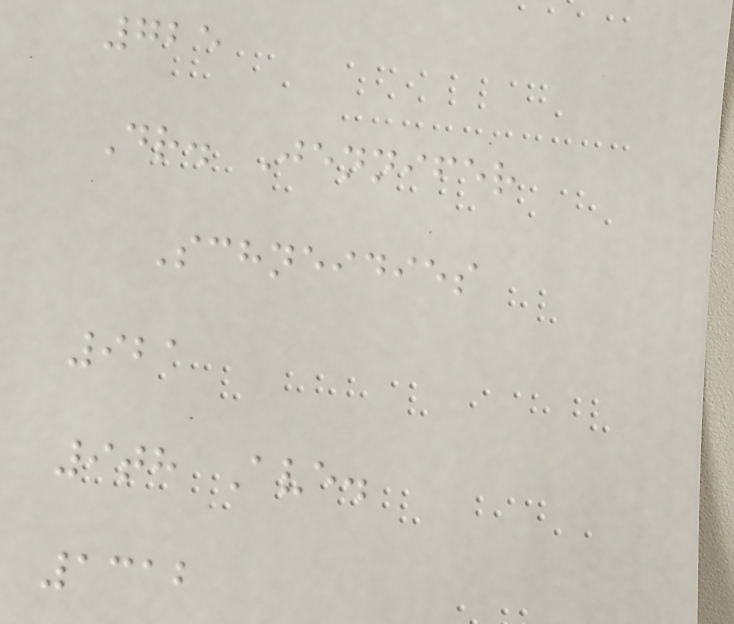725
Dr. Jennifer
Schneidies
921
9th Ave.
1312
